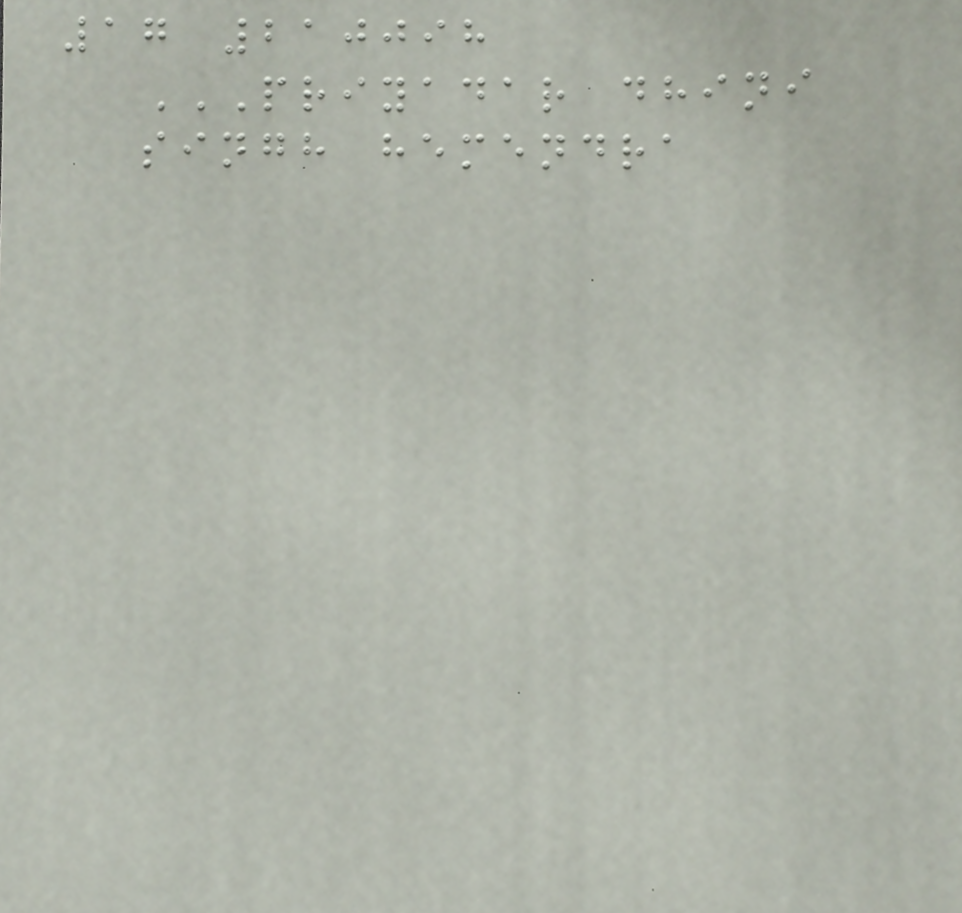17 210098
PRIYADAR DHINI
SINGH HEMENDRA
